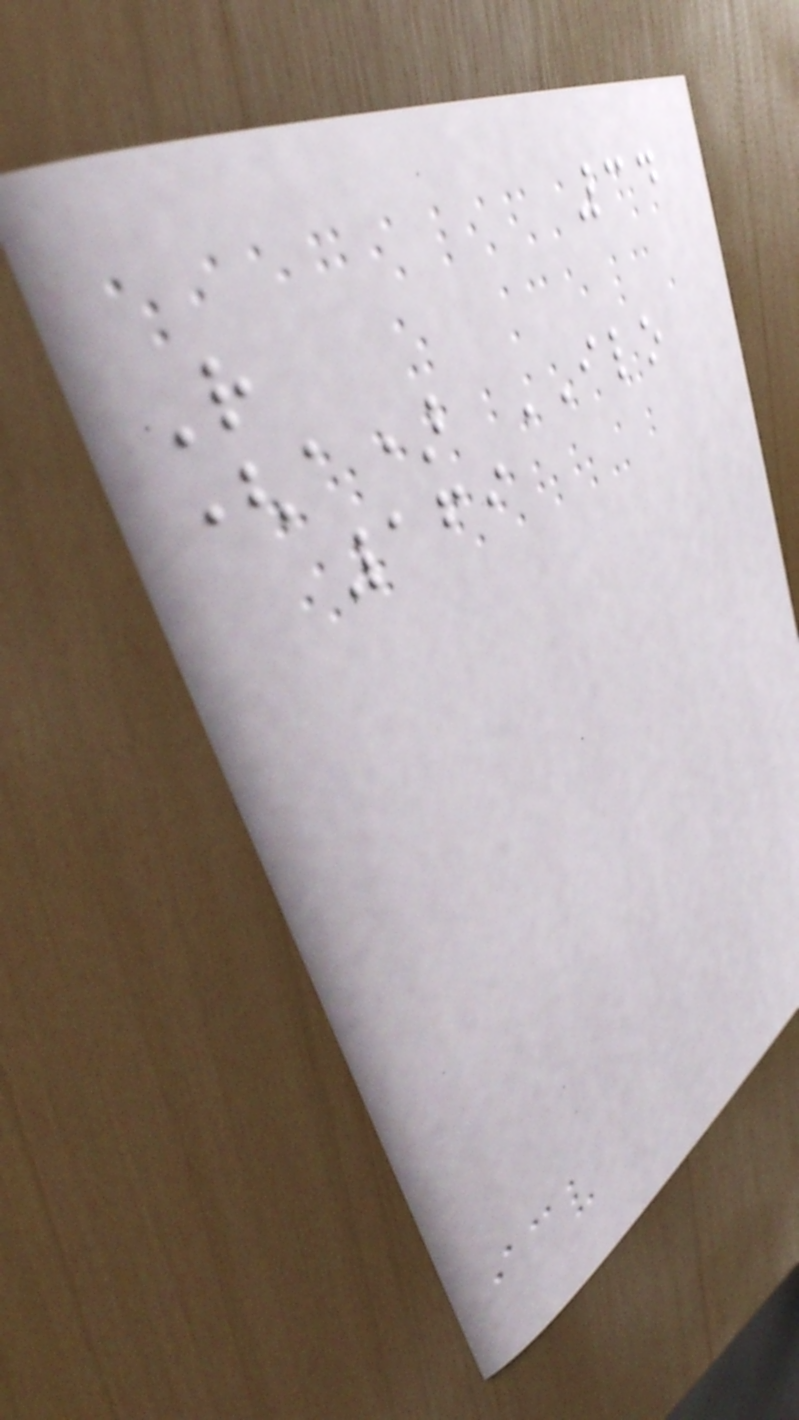34
Rather
(a) ILO
169
